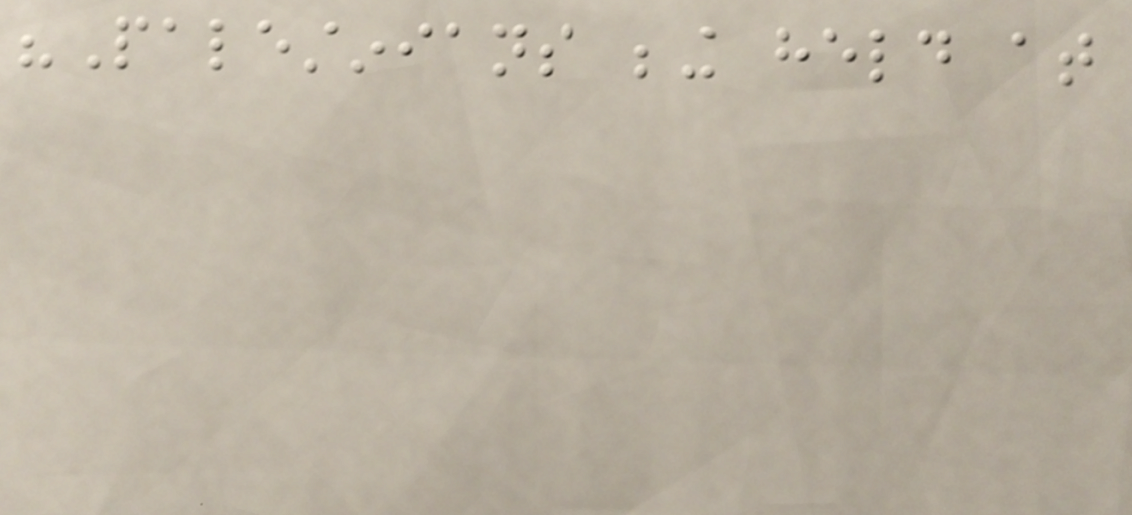"Palestinians being held at
